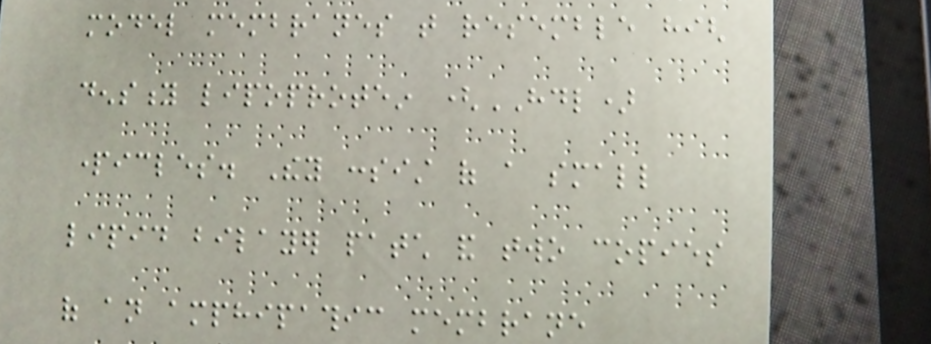model membranes that resemble high
density lipoprotein (HDL)
particles. They consist of a small
lipid bilayer patch and two copies
of an amphipathic membrane
